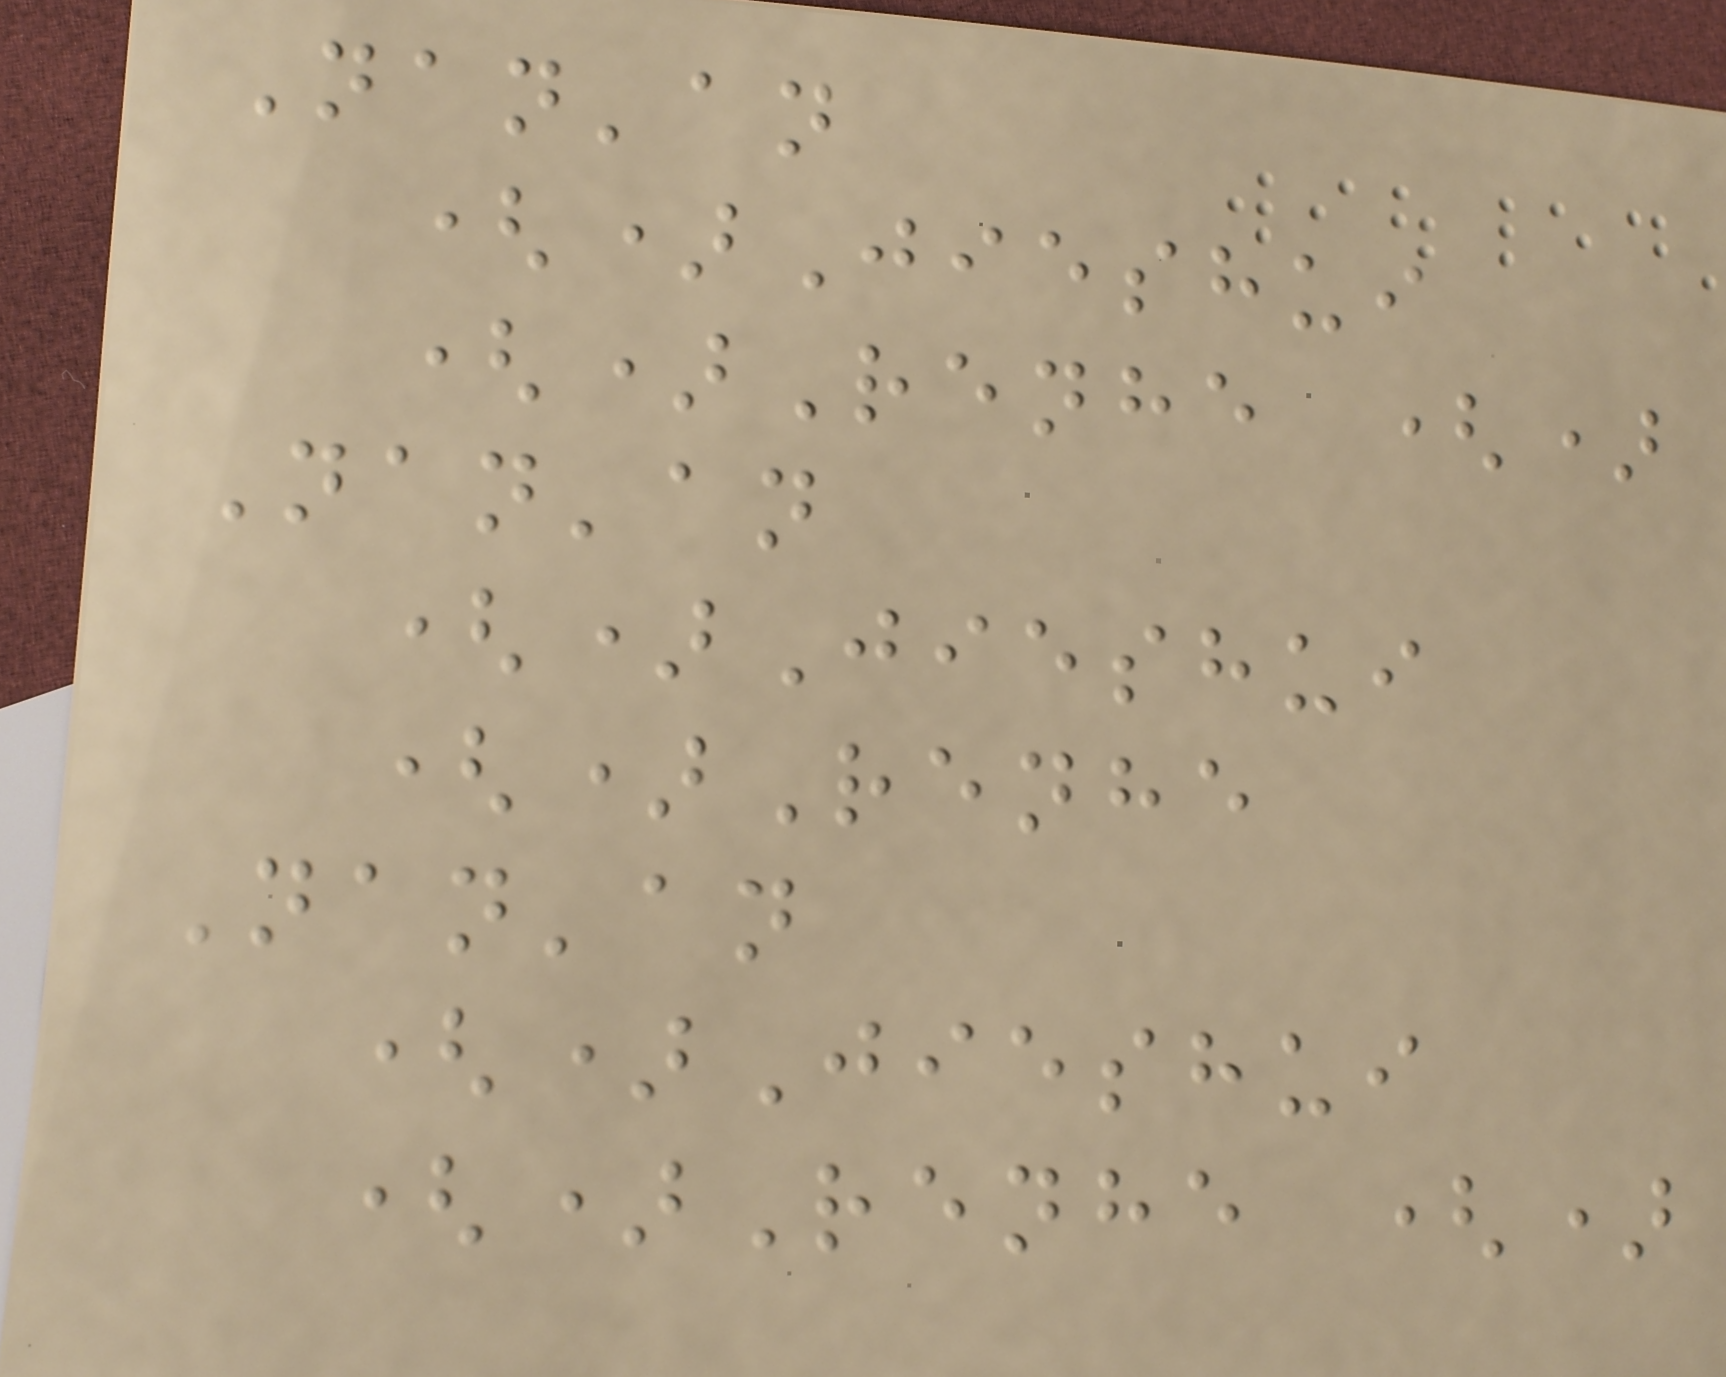Nan'an
()Jieshui
()Renhe ()
Nan'an
()Jieshui
()Renhe
Nan'an
()Jieshui
()Renhe ()
